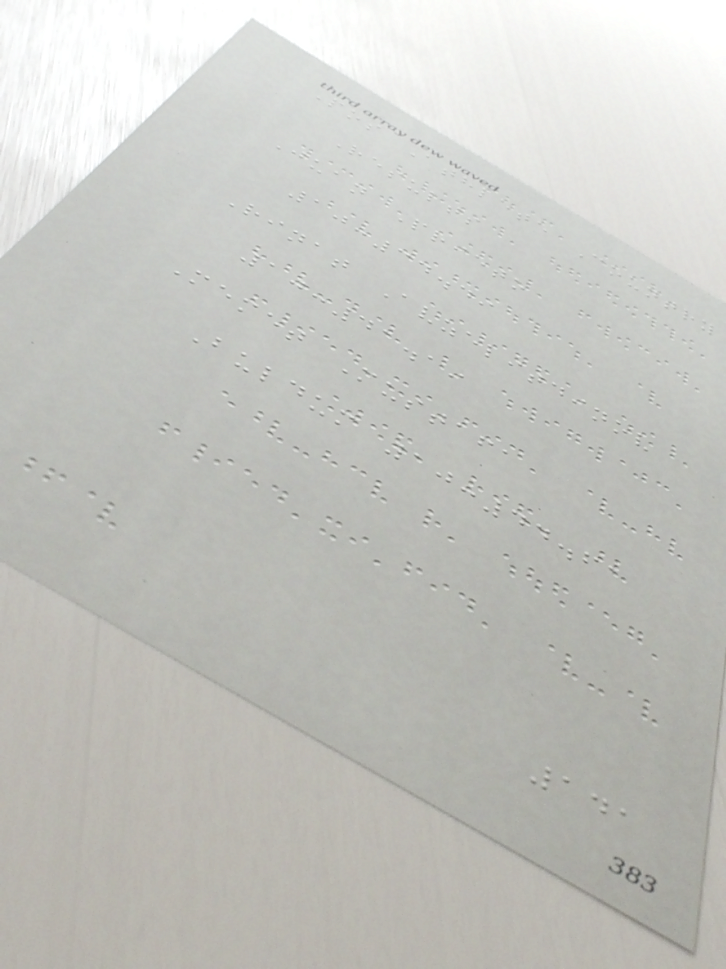Pos Athlete Country
Results
Juan Prieto
10:34.49
Rinat Avzelitdinov
10:41.19
Memet Mustafa
Buldum 10:44.61
141
